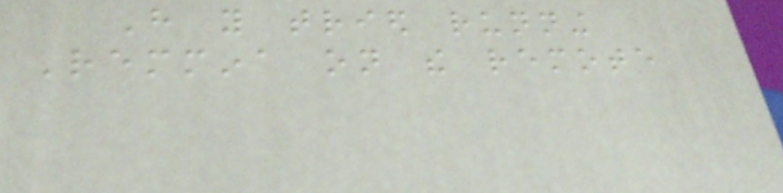Have you tried running
Remmina on the remote
